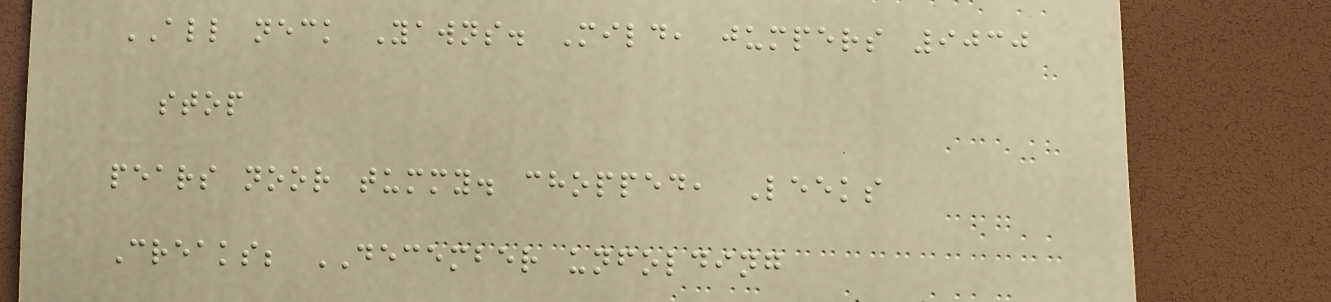ALL neck Yawns. Mild, jumpers 9030
stop
pears noor tummy. chopped, Leeks
Creaks; DECEMBER unfolding
